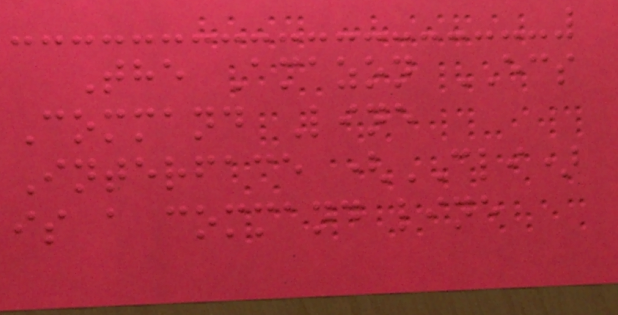The Amazon ECS
Command Line
Interface (CLI)
is a command line
